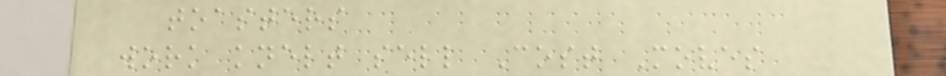toasters
work knelt sell Cost Moves
